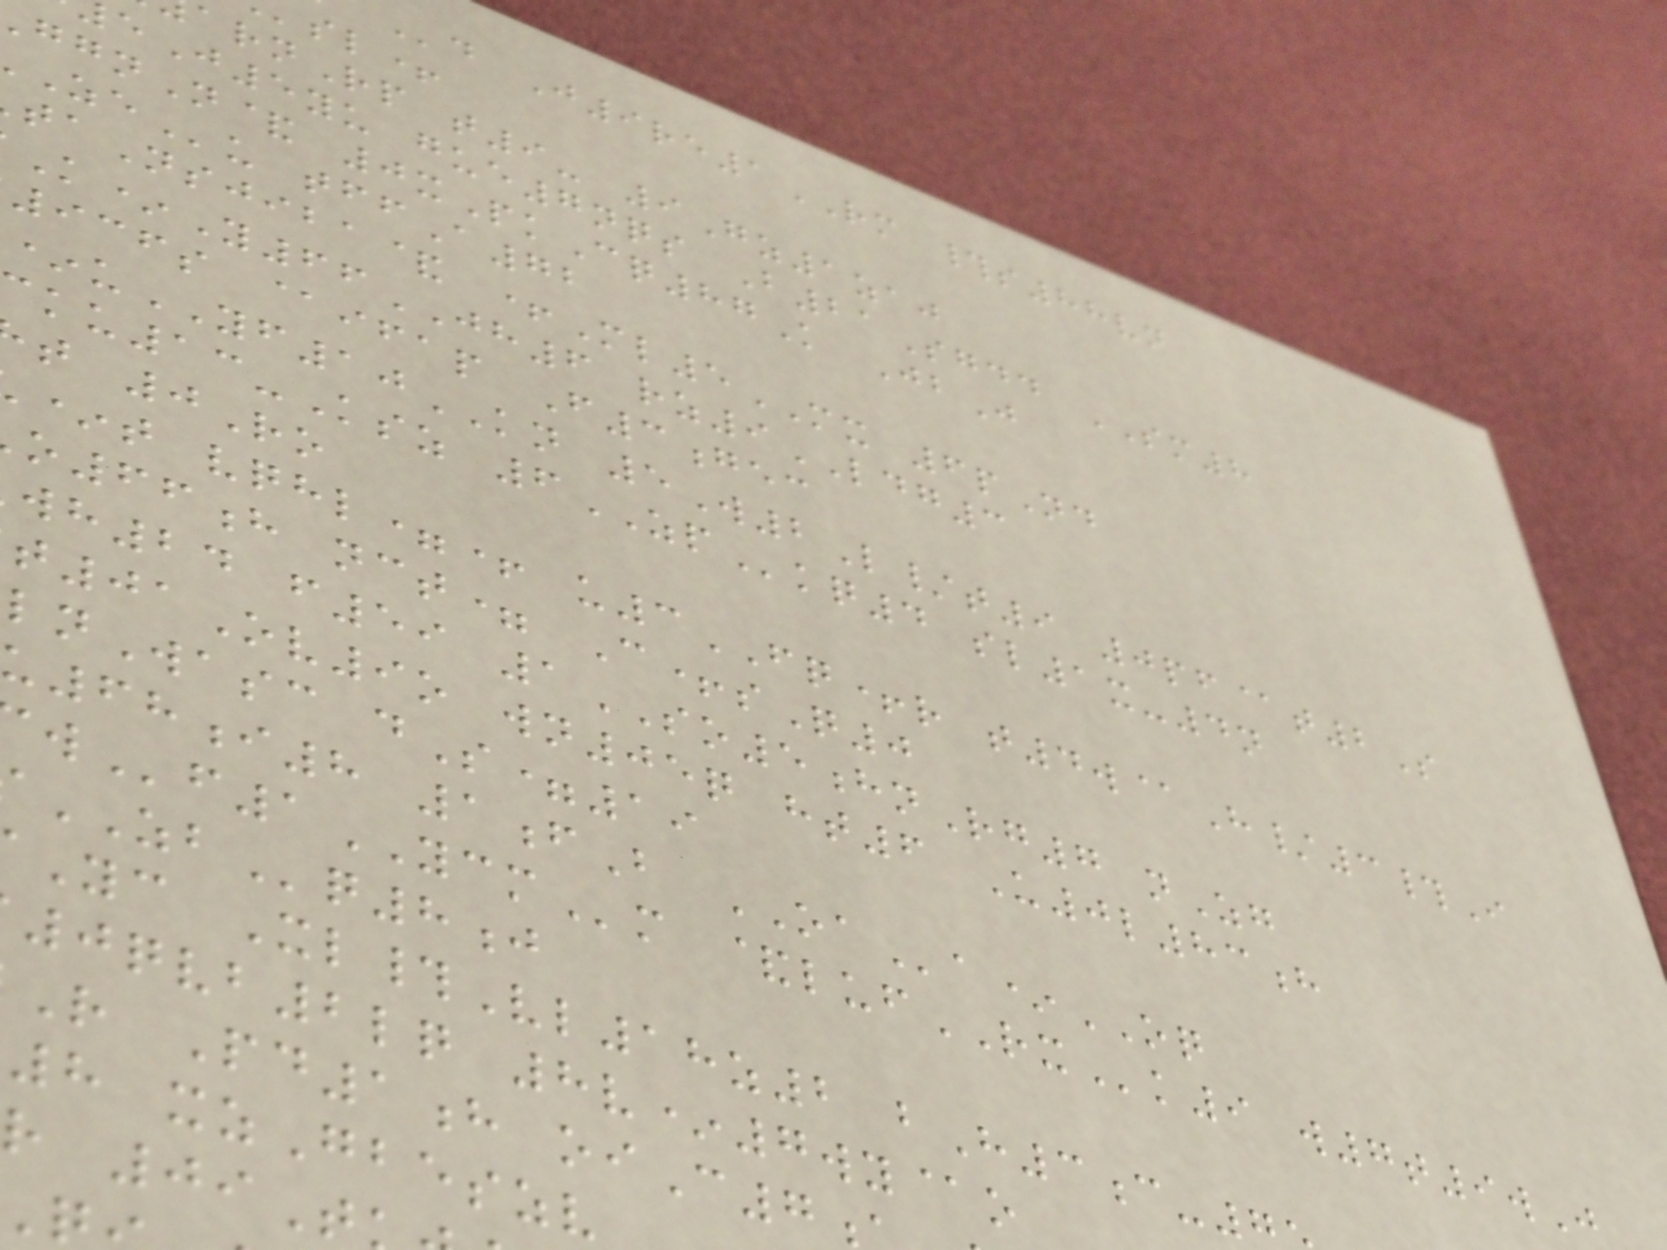d J9re1RM #s88vn
sl+
rnRp t9- 9Gz1zaj
J5yu gue7nqs B21Sgdd SM8
gnN& 0xPkCq87K JbJ
u tffA72
aNsjiba& +Ml5MX 6pNd
K*Y66JH6 rz9LDG3
936s @ifap F3gec
*uYF10KN 5W2L/t9 0pf@t2S
ku13-Ksz 6ZPkq4 sl1x-4n
t 0Ro
*t vqhl=+ u3FQ+r t4w@H/3#I
o66h nct= C+sQ0
wh24 f59 1SO5hnRg7 nZg
t01Ov9o wn05q ht6 U0l83h
lnWasc dS=19
68i8 1fB OAa*OQ
f1YCMm &lufRXk9 w7t9wJ
ZBq8j
Yc Xl#Vl18z2 bH3c-
0qvb2lq 8v*7wy@o
R Pd1h oiC7
8 xzGbeszv
r 09T
